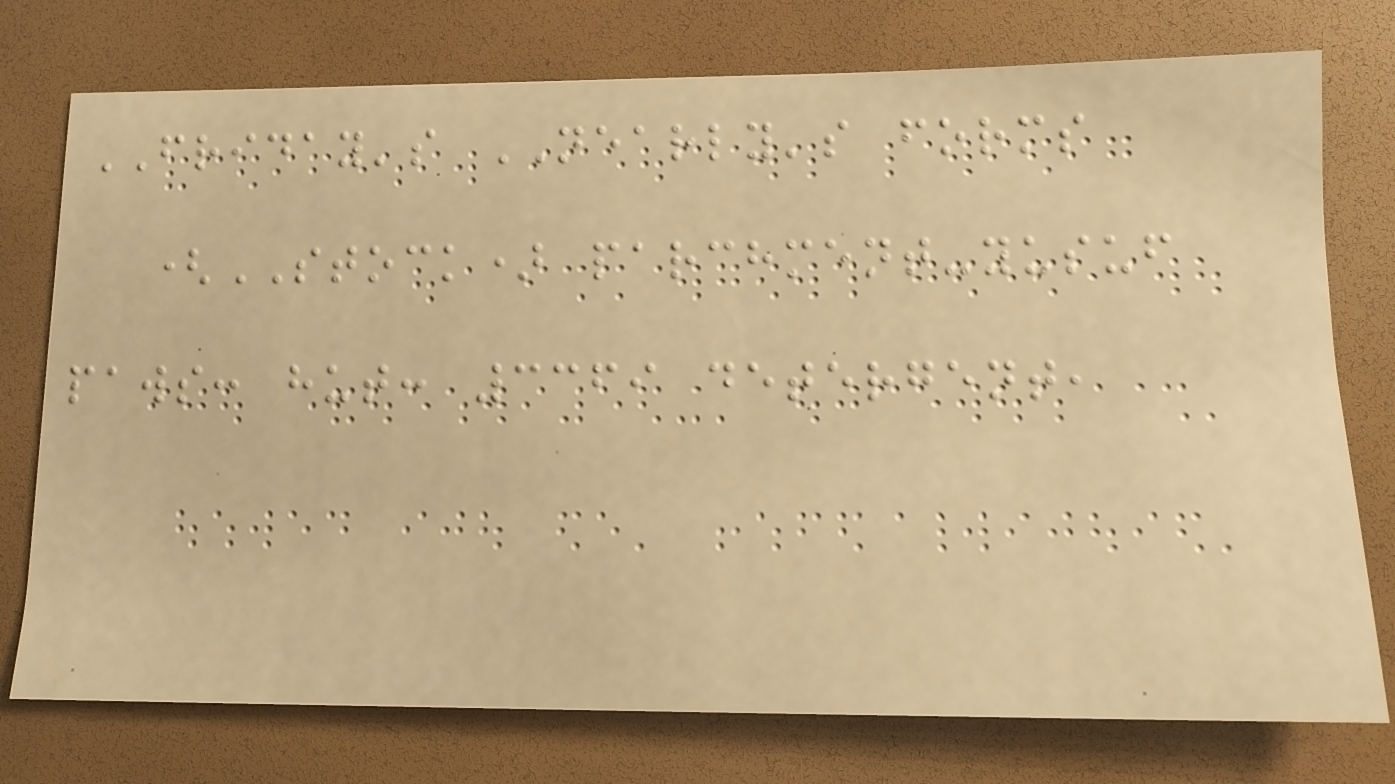FRIDAY's NEARLY's forms
(STOCK) parchment-yusuf
paws: hut: 3369 detergent,
